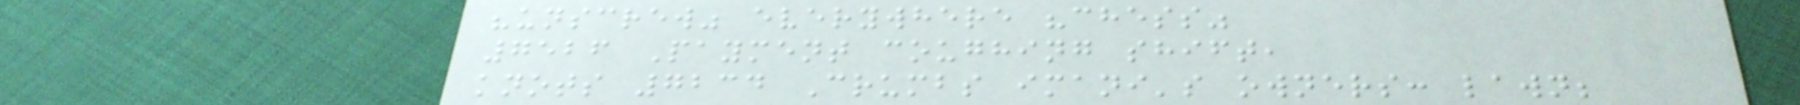"unscrew" everywhere "chess"
7526 Payment coughing shift,
knots 7234 Crumbs imani's owners: lawn;
